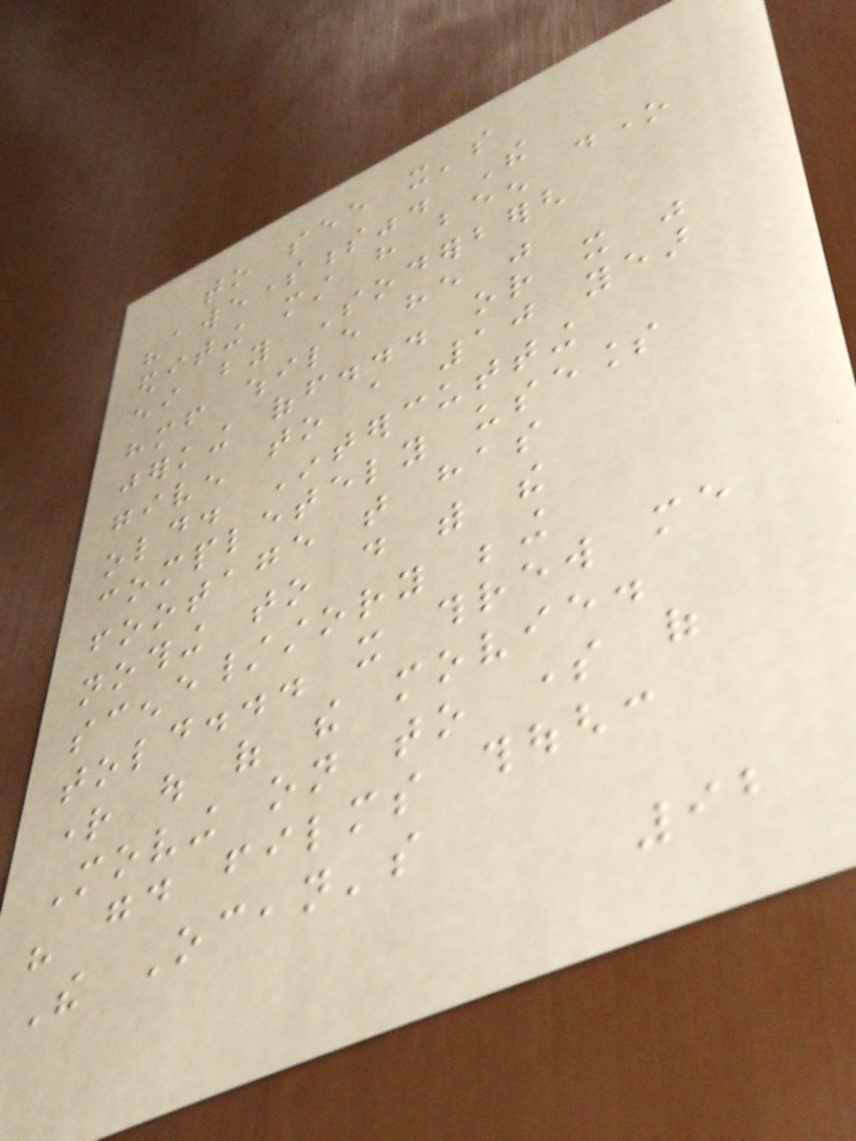to see it's
"awesomeness". The
editing must have been done
either by Soderbergh
himself while he was
jerking off... or it was
given to a 10 year
old. Intercutting
completely useless
footage that has
nothing to do with the
scene/story being
told... it threw me
right out of the movie.
Moving on to some of
his good films though:
The Ocean's
92
